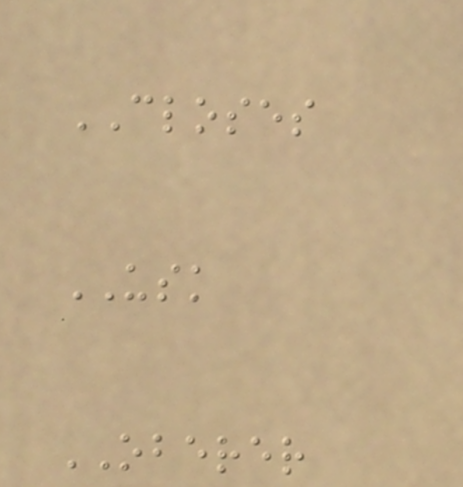CLOSES
USK
OBERER
